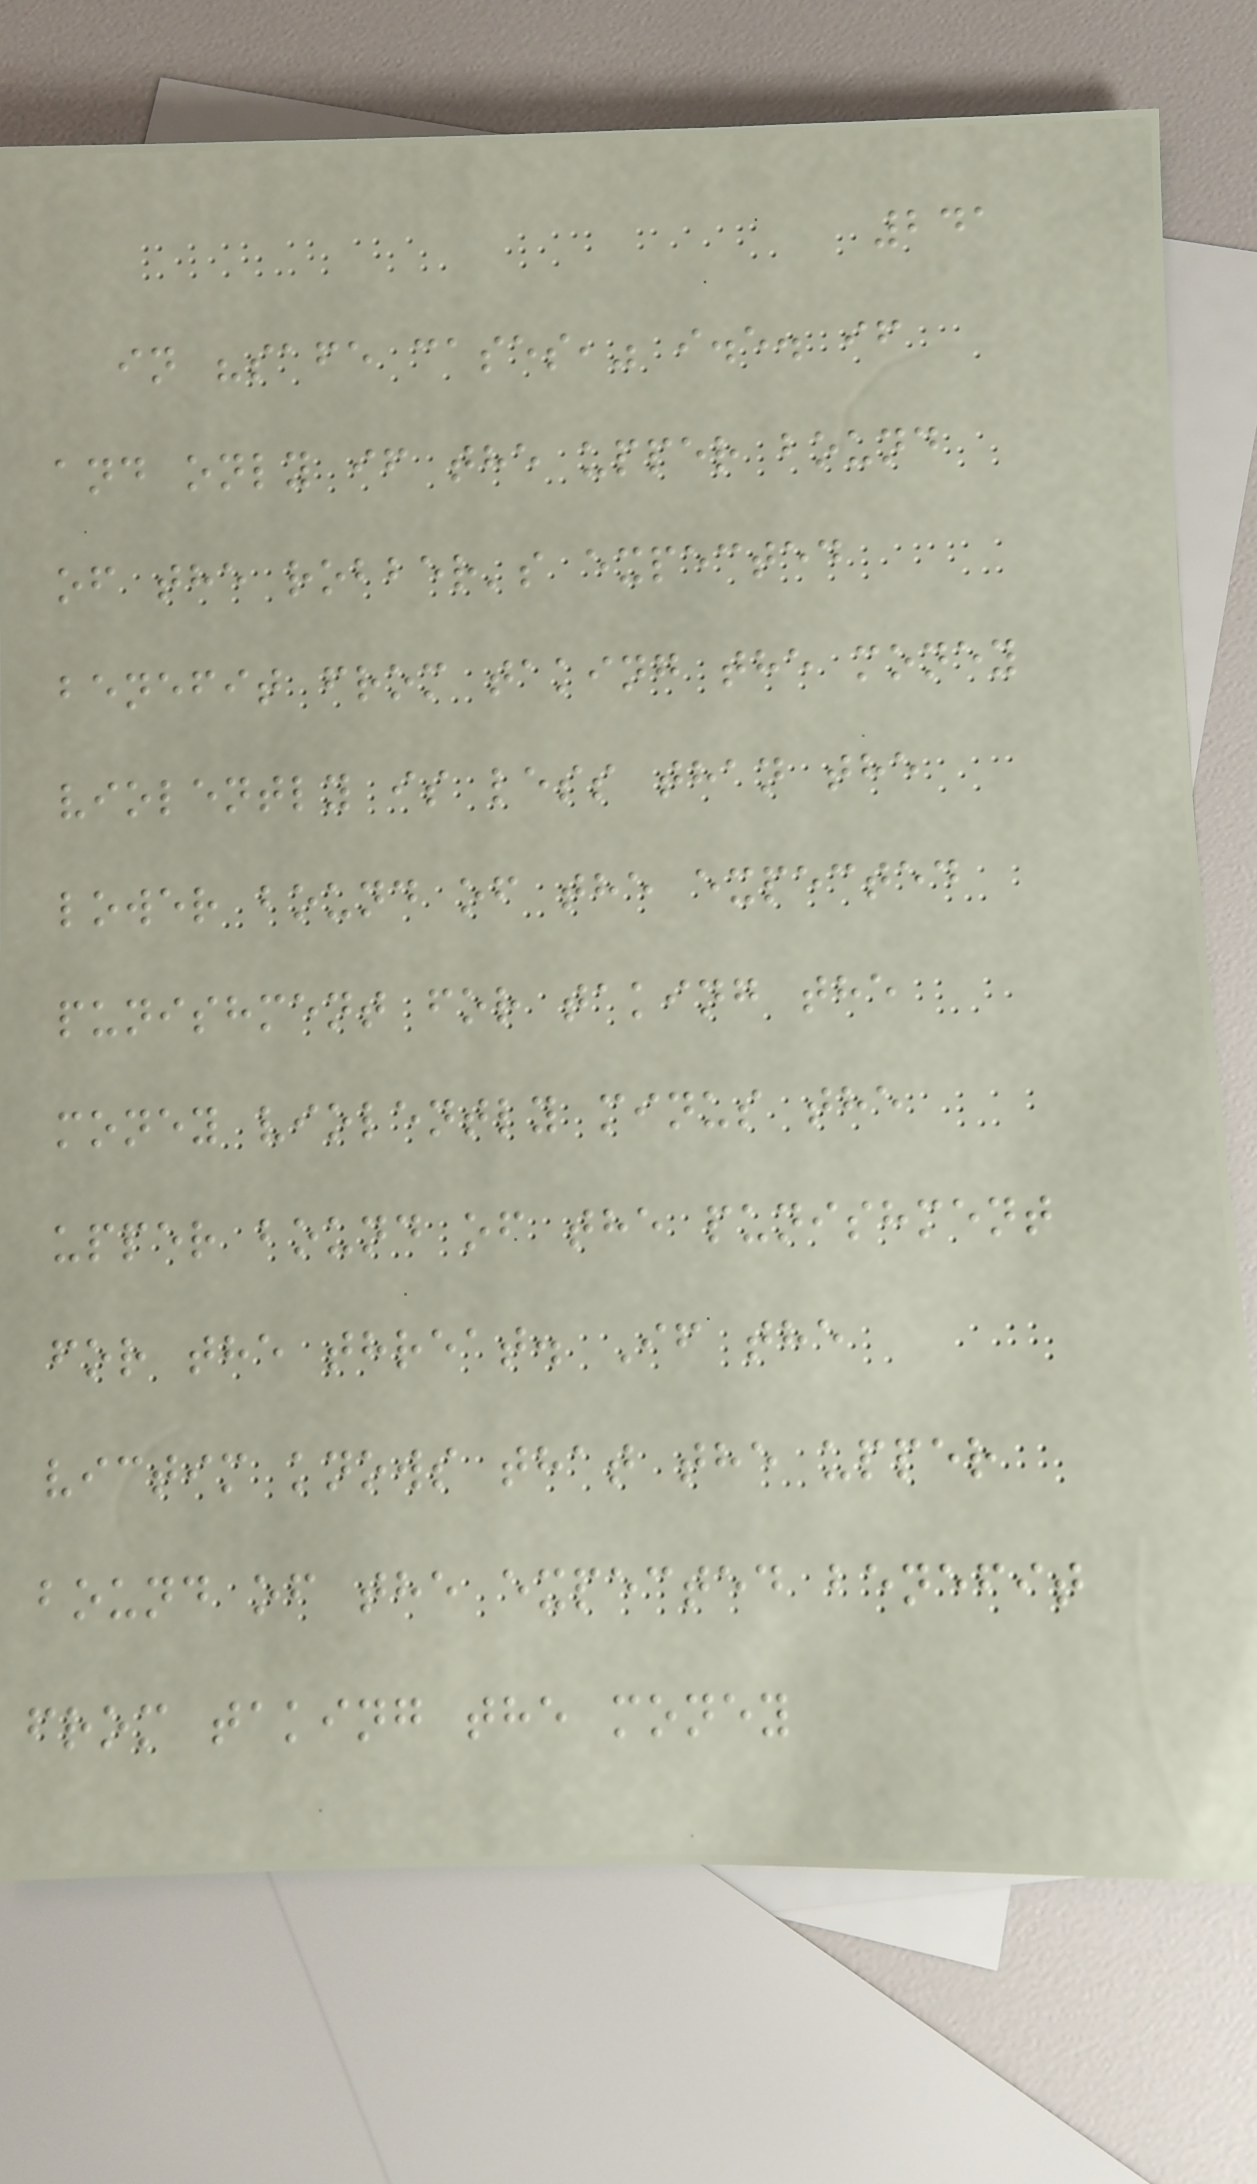241
in "safe cases," i.e. if
and only if the upper bound
of the robber's expected
benefit from taking the money
violently is less than the
lower bound of the expected
punishment for taking the
money violently minus the
upper bound of the punishment
for the threat. If the
victim knows that the upper
bound of the expected benefit
from taking the money
